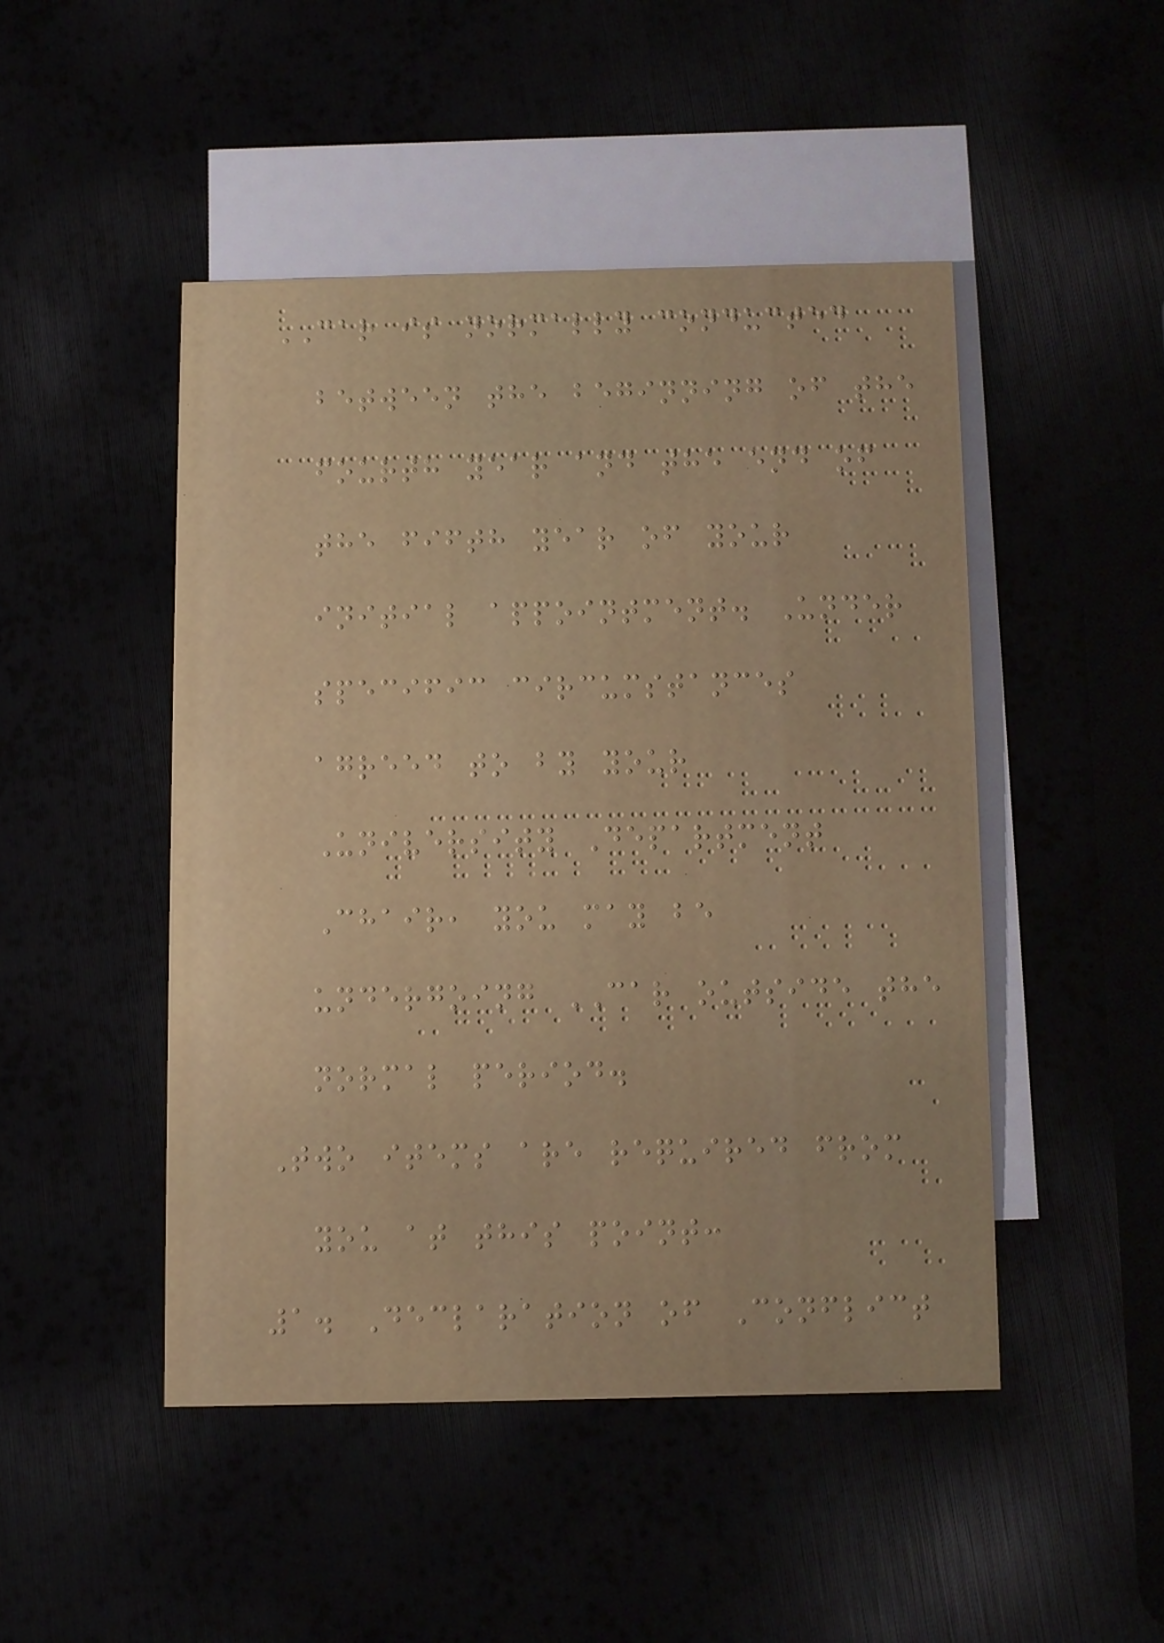CAR is normally conducted
between the beginning of the
fourth year and the end of
the fifth year of your
initial appointment. Under
specific circumstances
agreed to by your
University Department
Chair, you may be
undergoing CAR outside the
normal period.
Two items are required from
you at this point:
1. Declaration of Conflict
